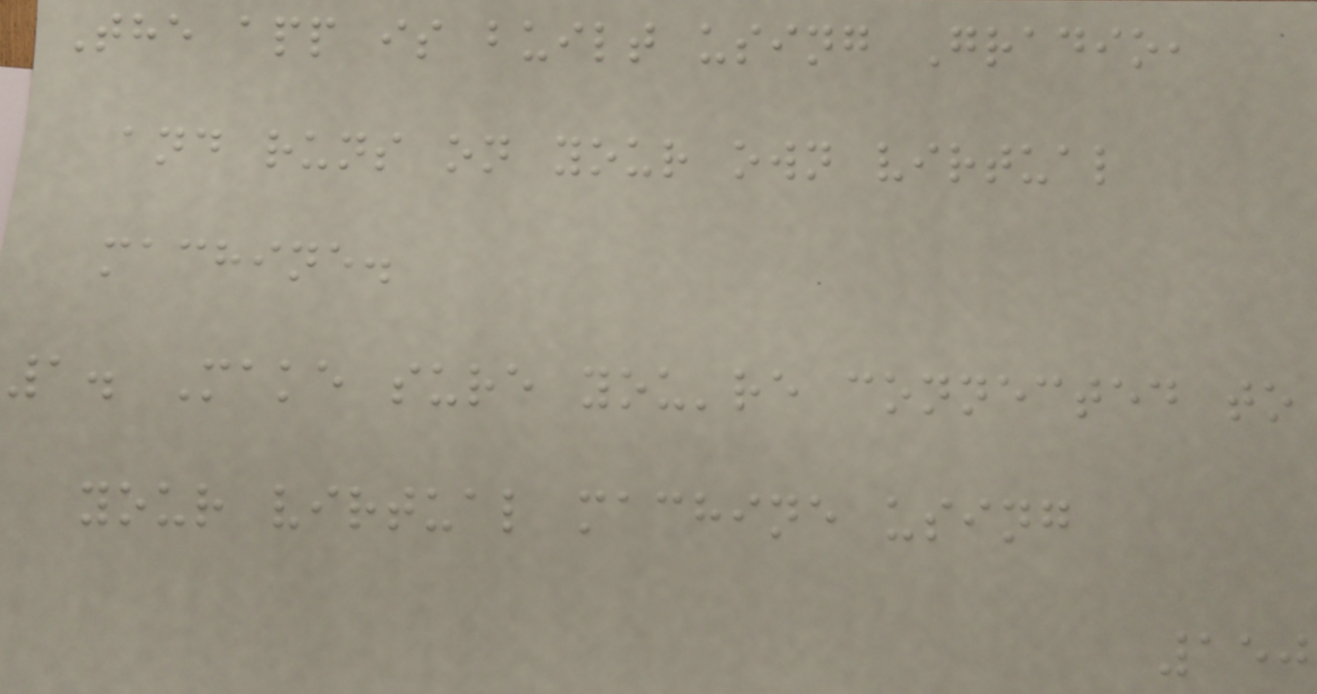The app is built using Gradio,
and runs on your own virtual
machine.
1. Make sure you're connected to
your virtual machine using
150
